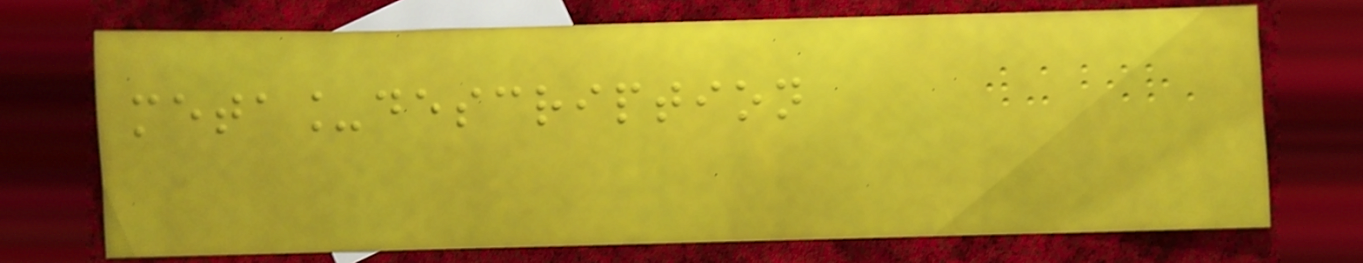meta_description
